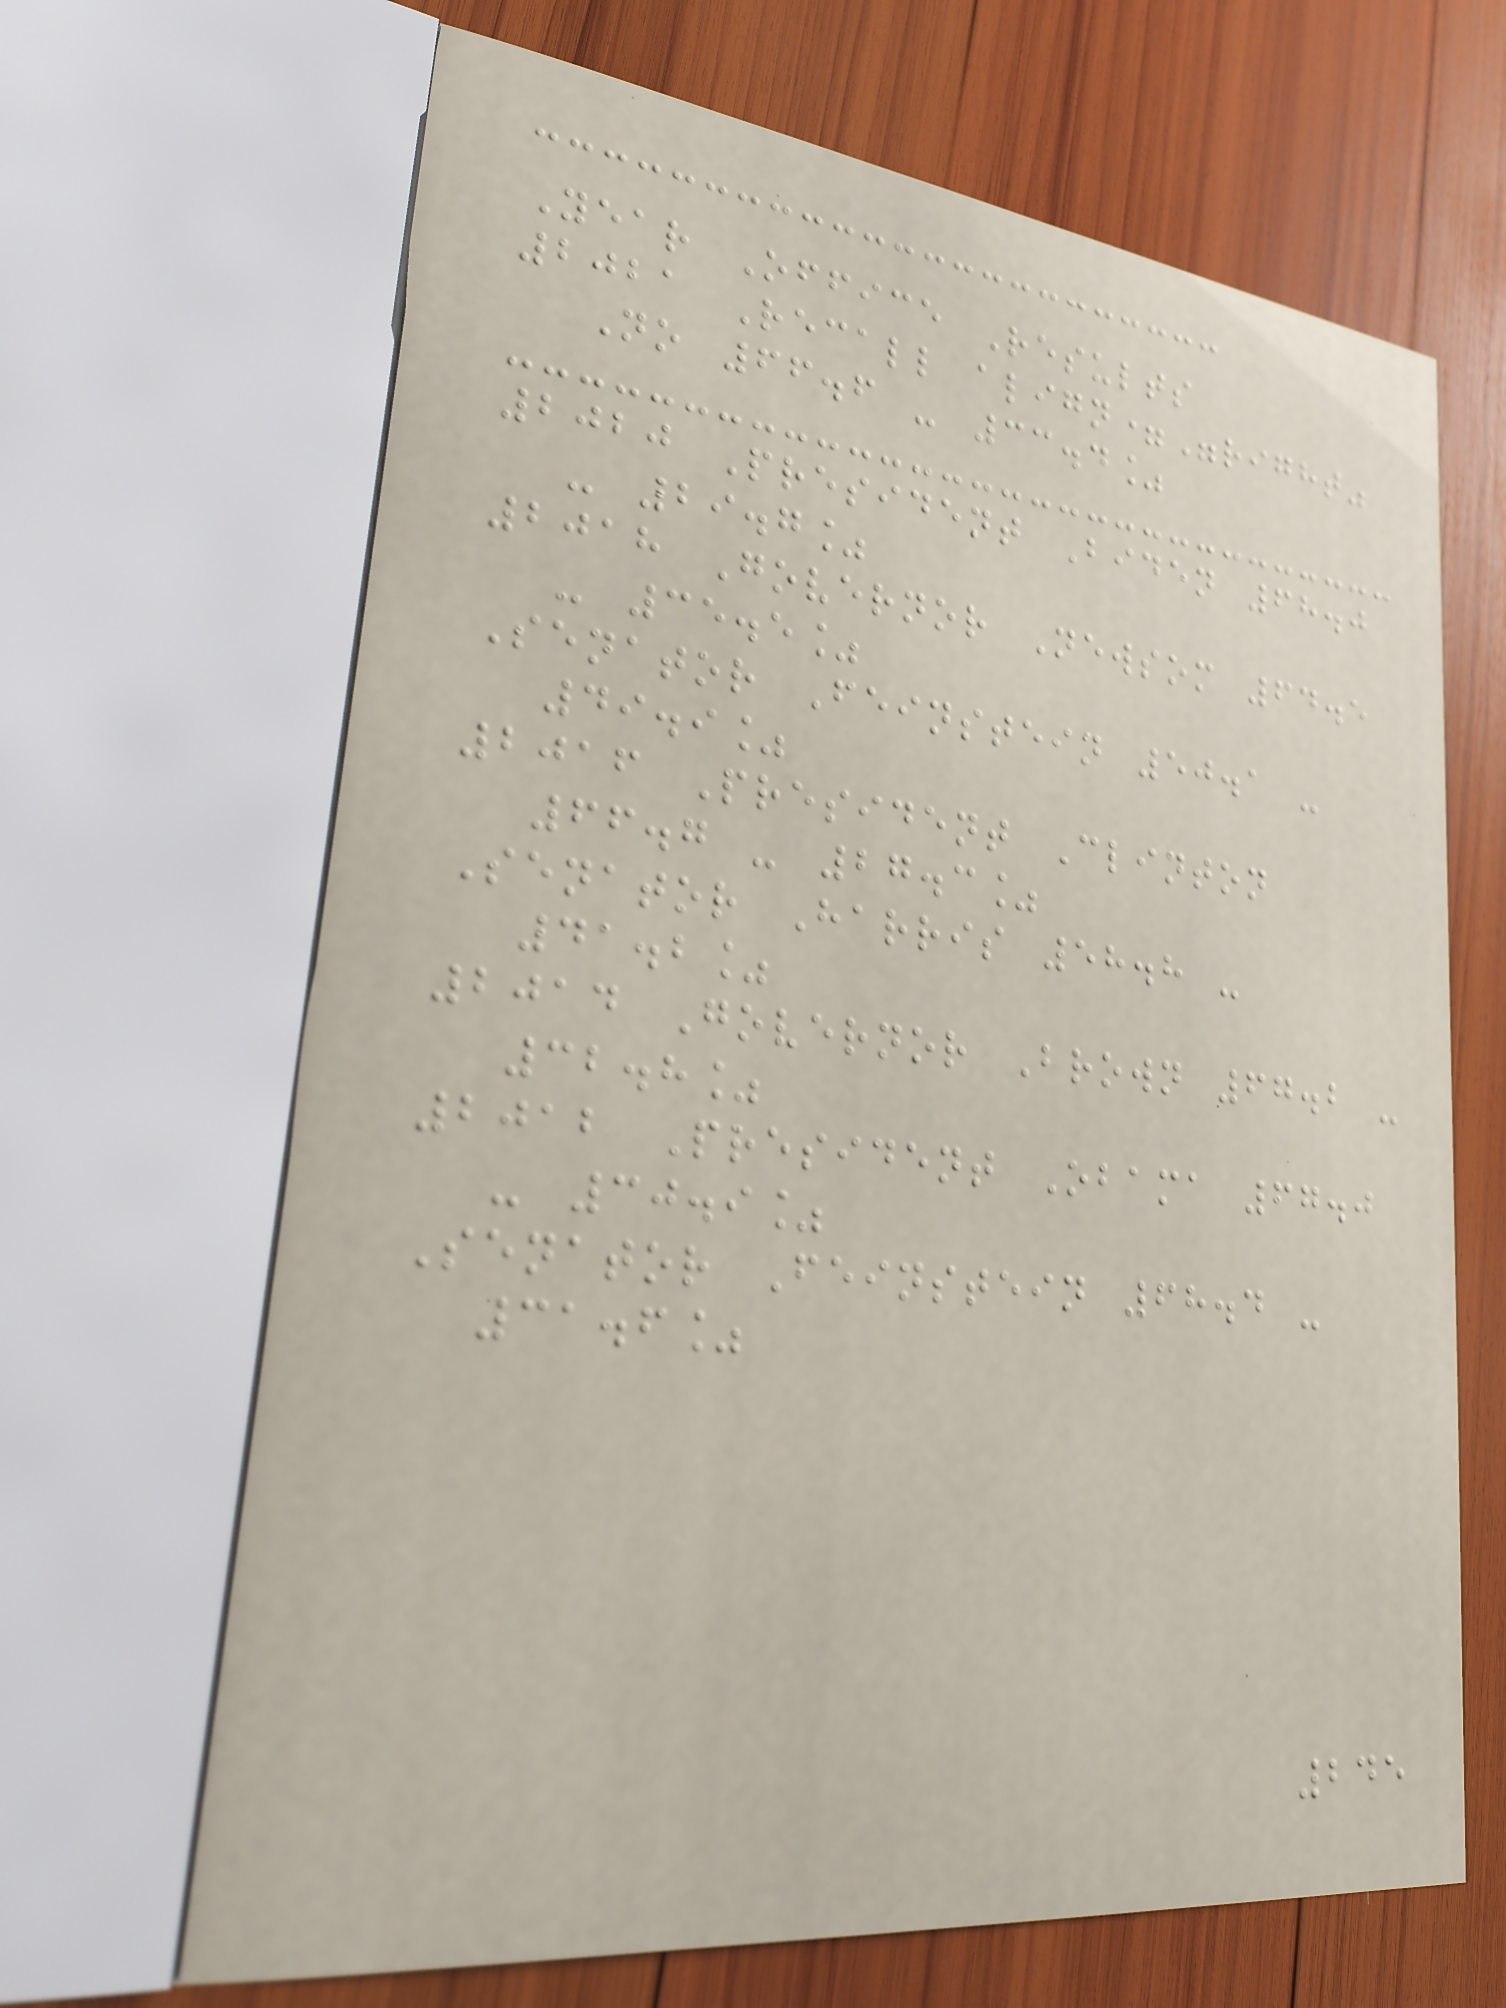Year Office Results
2021 Recall align="right"
No 66.6 - 33.4%
2020 President Biden 68.0
- 29.7%
2018 Governor Newsom 64.5
- 35.5%
Senator Feinstein 50.1 -
49.9%
2016 President Clinton
66.7 - 27.3%
Senator Harris 58.8 -
41.2%
2014 Governor Brown 67.2 -
32.8%
2012 President Obama 67.0
- 30.9%
Senator Feinstein 68.4 -
31.6%
245
